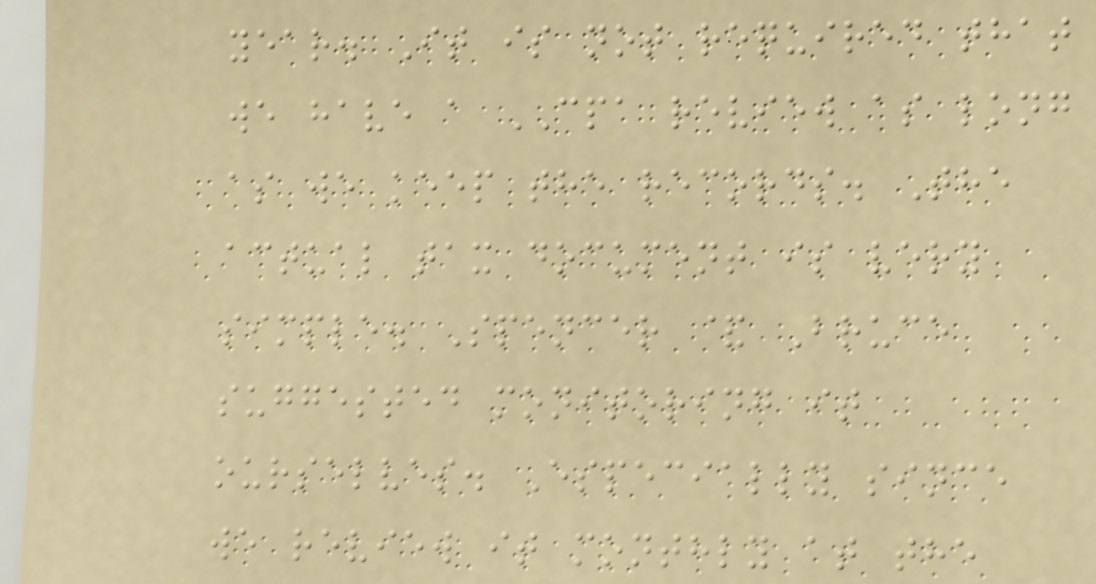year. It is not required that
we have a CPA review as long
as we keep the records. The
actual tax document is very
simple. Spencer & Bruce
suggested monitoring it
ourselves. Especially since
we review it monthly at the
